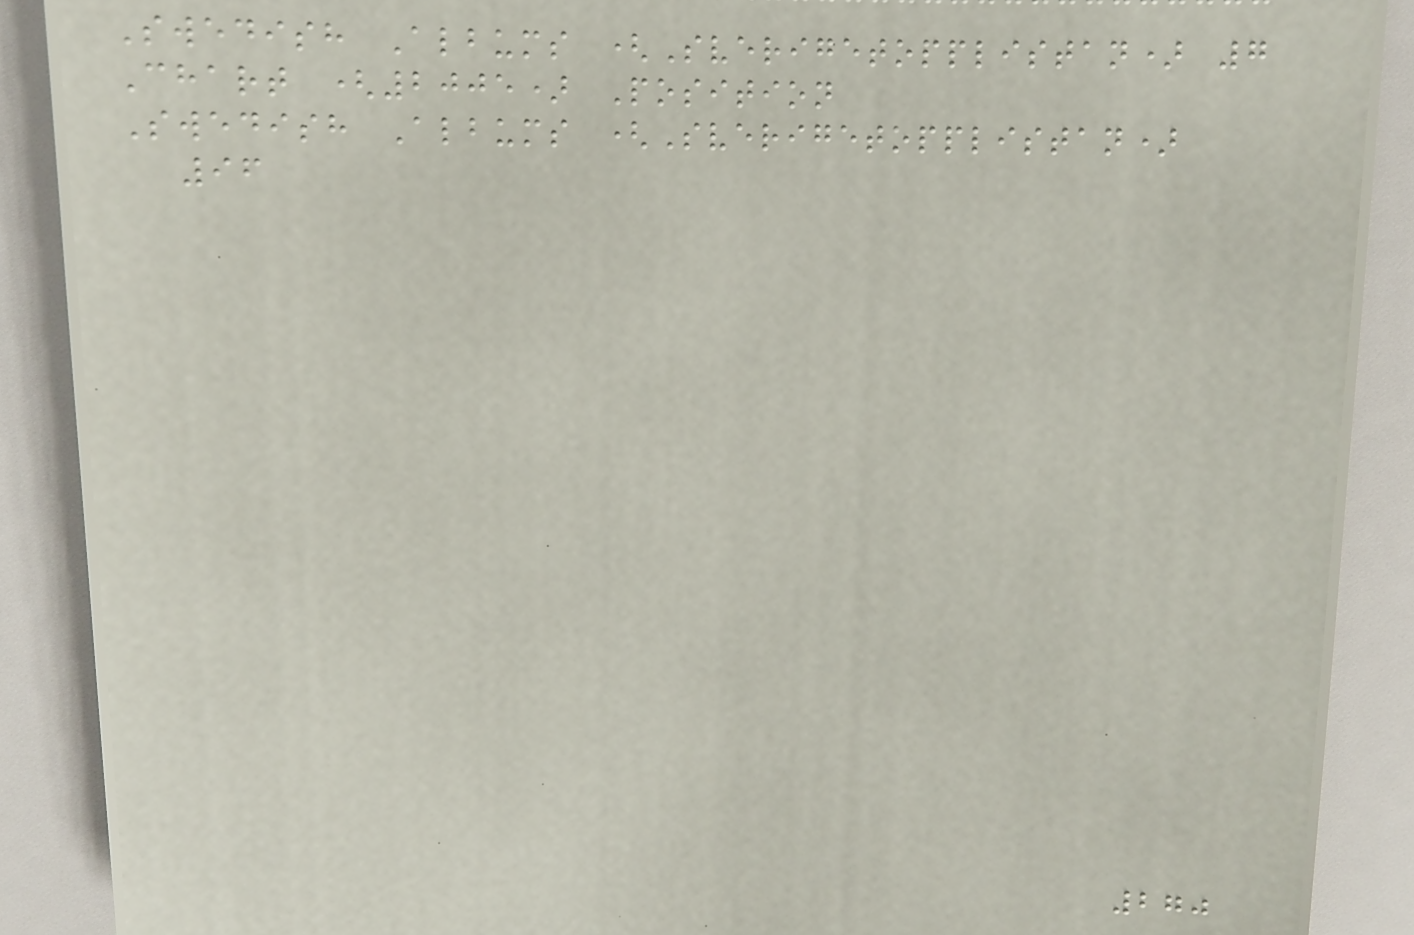Swedish Albums (Sverigetopplistan) 7
Chart (2005) Position
Swedish Albums (Sverigetopplistan)
96
270
